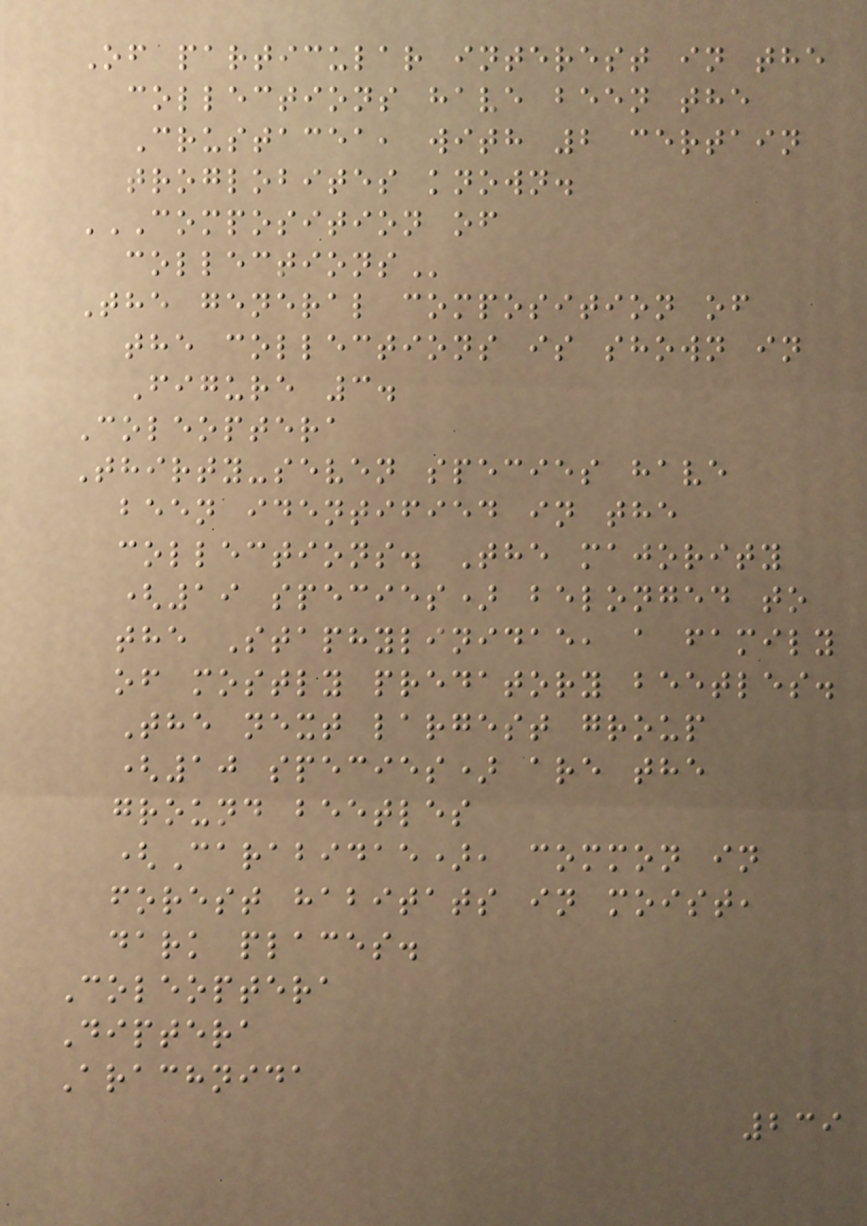Of particular interest in the
collections have been the
Crustacea, with 2 certain
troglobites known.
COMPOSITION OF
COLLECTIONS
The general composition of
the collections is shown in
Figure 3.
Coleoptera
Thirty-seven species have
been identified in the
collections. The majority
(19 species) belonged to
the Staphylinidae, a family
of mostly predatory beetles.
The next largest group
(10 species) are the
ground beetles
(Carabidae), common in
forest habitats in moist,
dark places.
Coleoptera
Diptera
Arachnida
239
